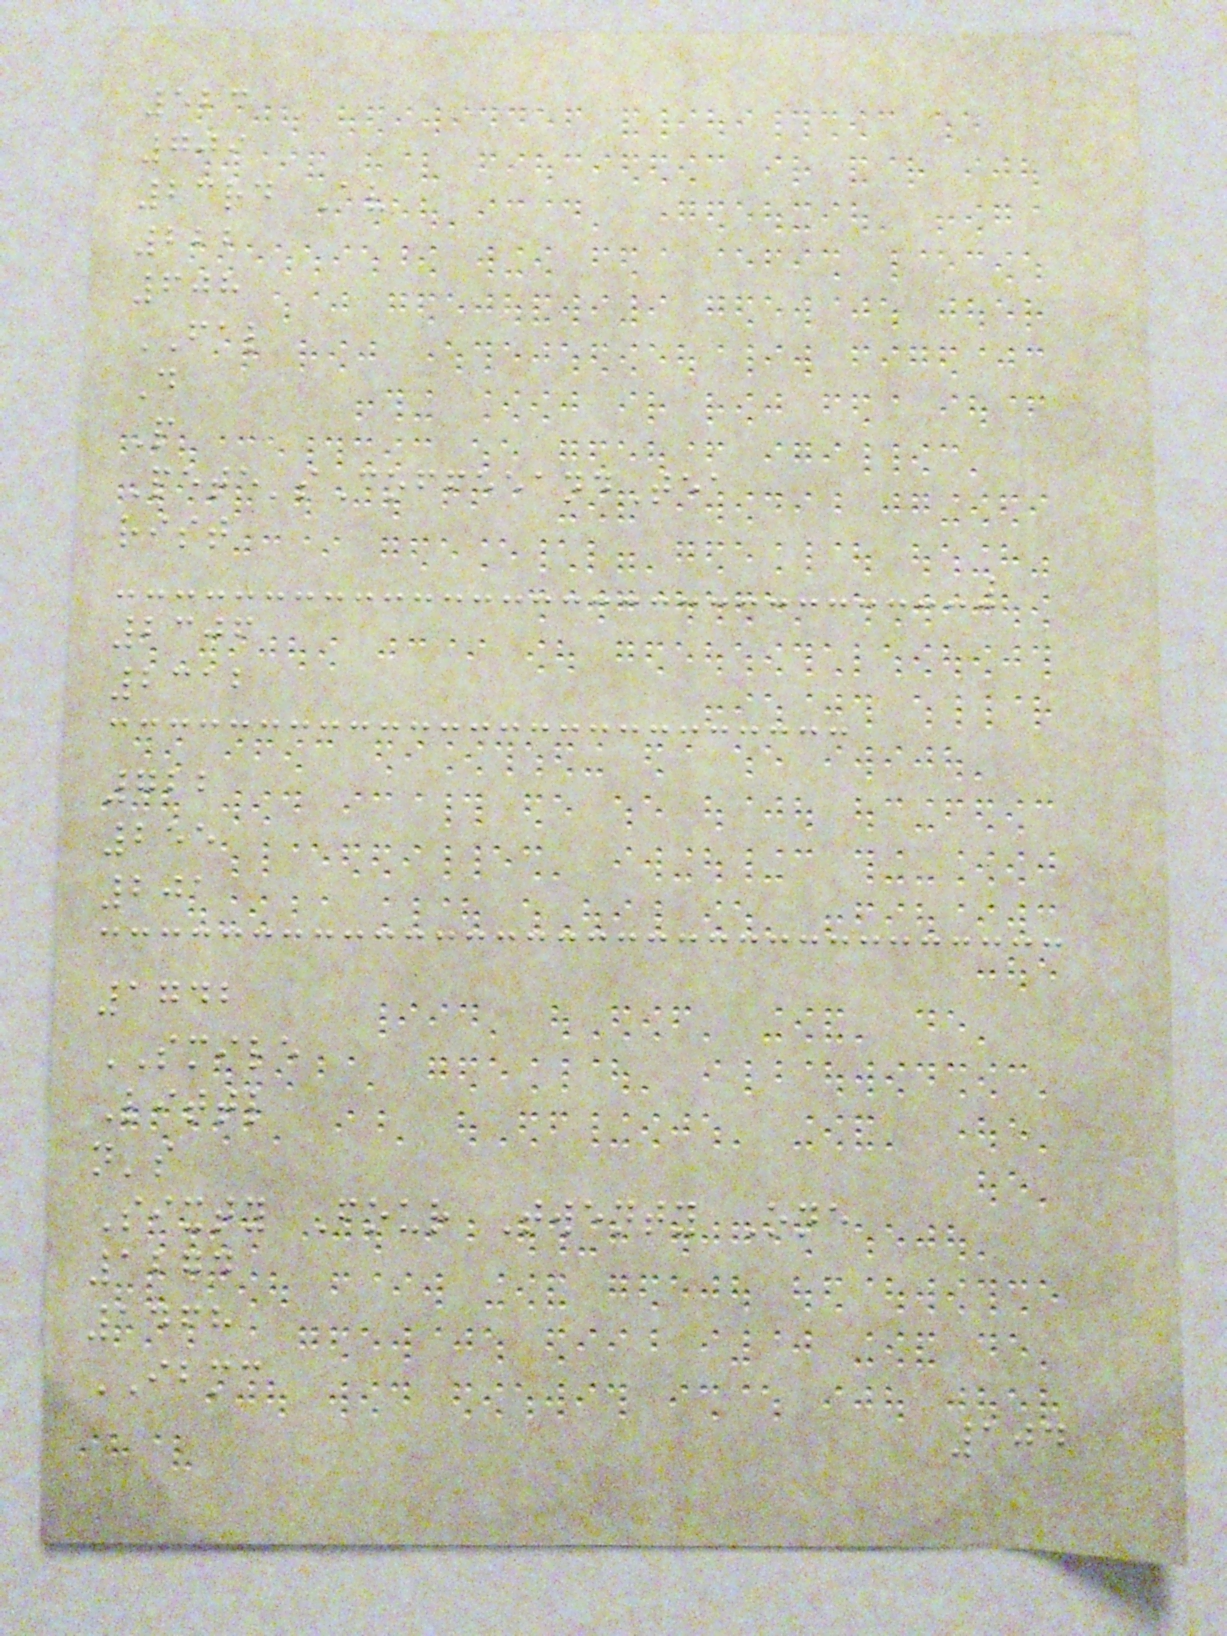523
709
23rd Av
222
608
FAL
D
P
Pete'sCoffeeandTea
rist
2306
2312
722
255
201
1742
SMILE
Littl
n's
Sixty Four Twenty One
1274
1468
IBMC
104
